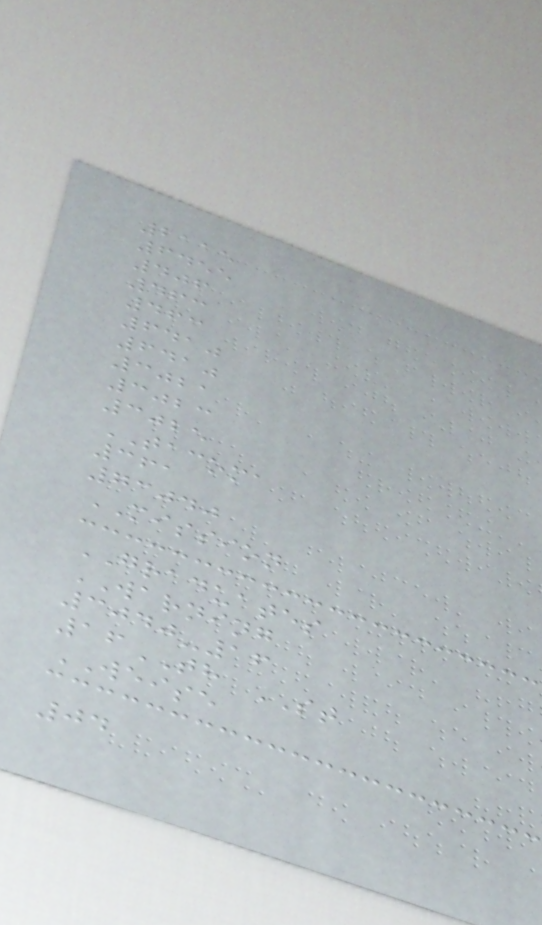2115
6455
406
463
463
6410
6410
3021
3023
3025
TACOMA
361
73040
MISSION
GRADUATES
WARNING
3040-16
16TH ST
WEISE
04
